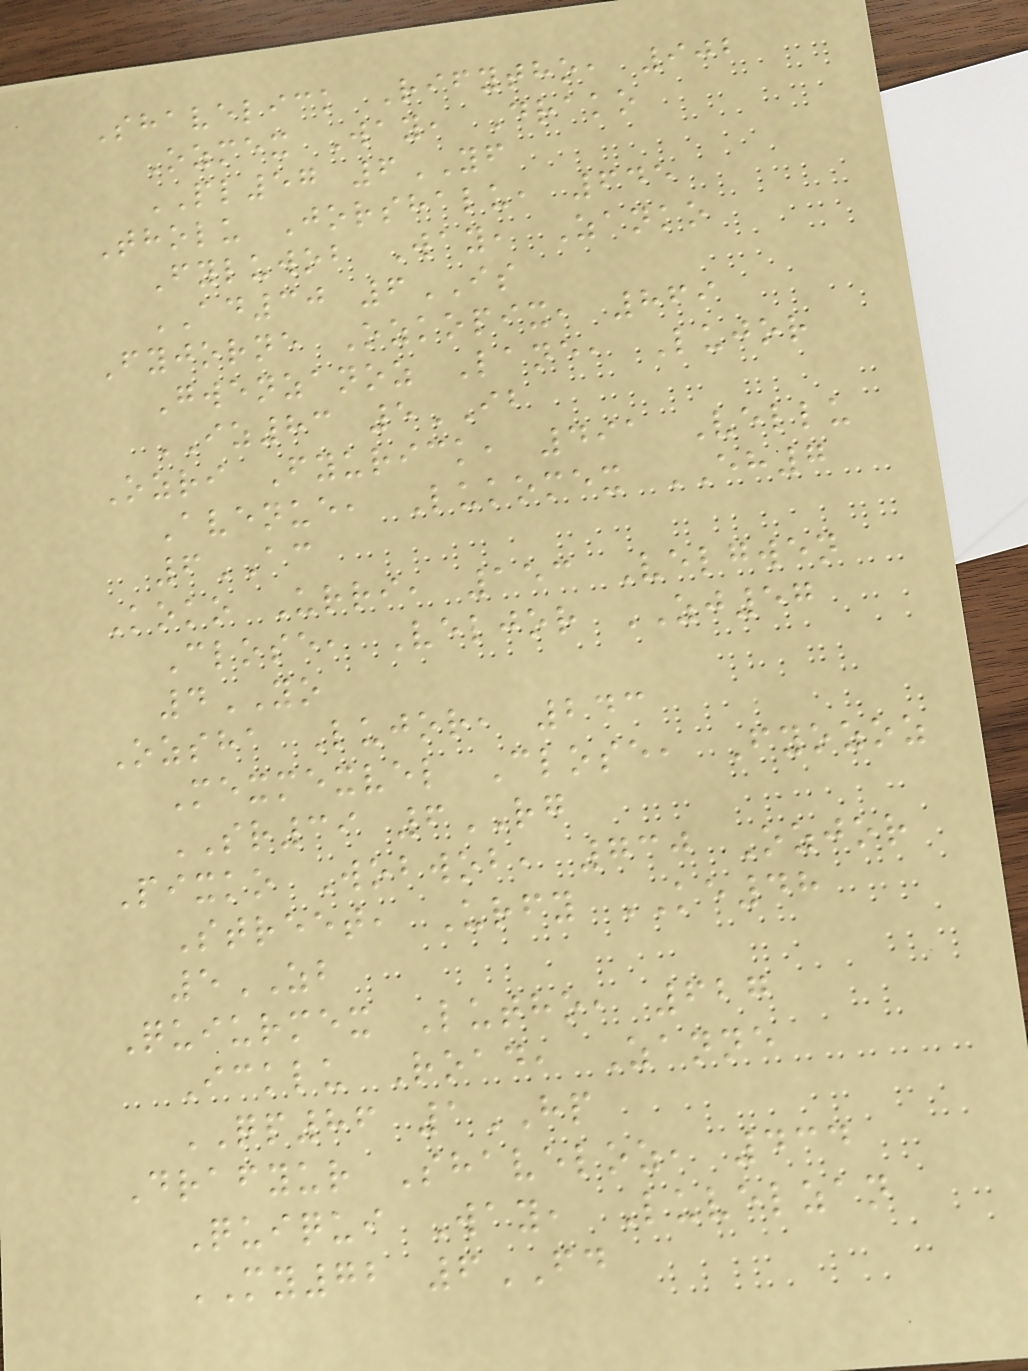Shavelick Rifytho, 902
Ozmex Way, Drako
PL57 6YF
Tholu Jorshalu, 645
Fyluwob Way, Zanko
AD30 6IS
Fyjorne Ozkopix, 869
Gwenzanoz Lane, Lujor
IZ83 5IB
Ozri Fyurick, 491 Vellu
Avenue, Lukomex EH7
6AC
Koko Urri, 153 Velgwen
Close, Veljor ZJ57
4YO
Ozsha Lujor, 243
Mexmexvel Close, Fyozoz
SR39 6RG
Pixko Wobwob, 730 Ozjor
Street, Urfy KE48
5ZB
Quiurmex Lutho, 627
Icklu Road, Zanne
QP86 1HP
Drafyur Shaveloz, 434
Quiqui Way, Luvelzan
MY72 6FD
